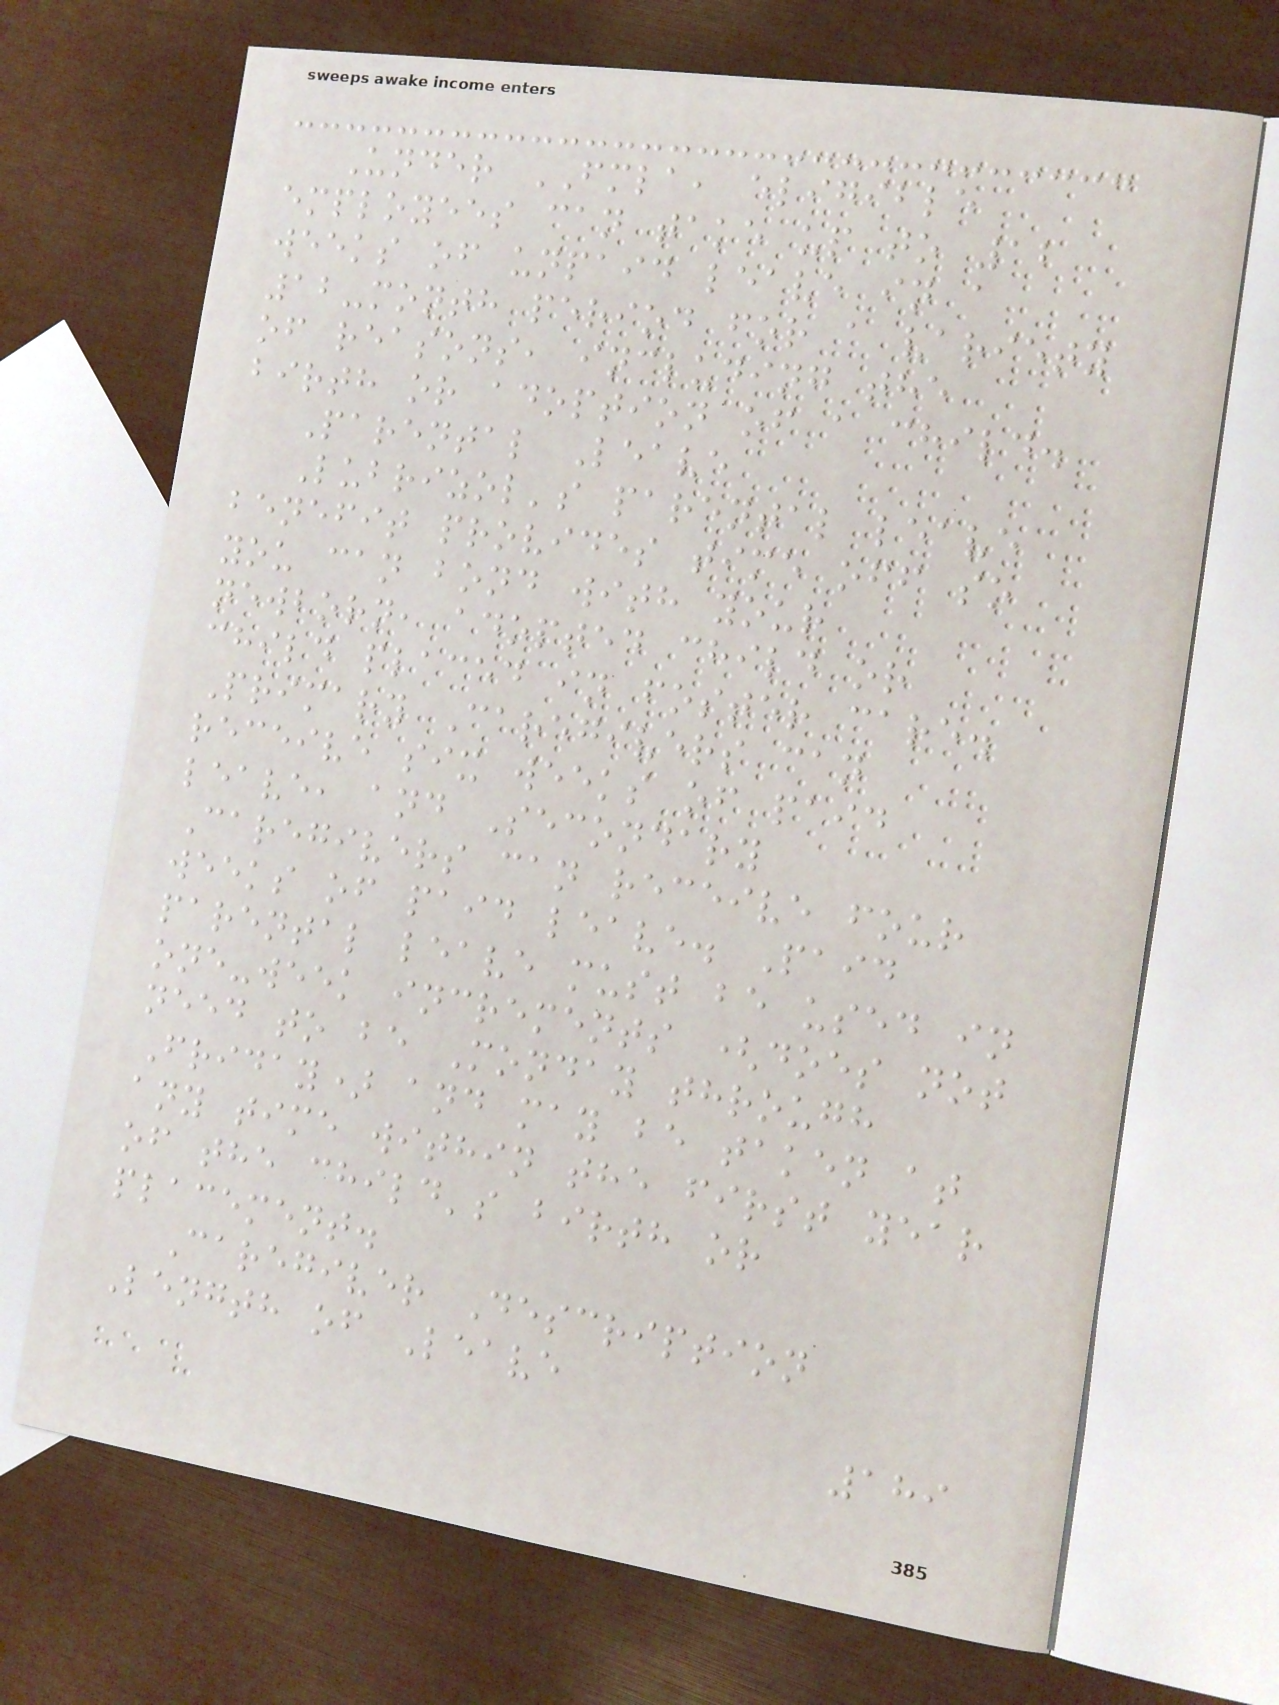Under FMLA, eligible
employees can take up to 12
weeks of unpaid leave in a
12-month period for a variety
of reasons, including the
birth or adoption of a child.
Parental Leave
Lubrizol's parental leave
benefit provides time off so
you can bond with your
newborn, adopted child or
child placed in foster care.
Primary Caregivers can
receive six weeks of paid
leave, and Secondary
Caregivers can receive four
weeks of paid leave. Paid
parental leave must be used in
one-week increments (does not
need to be Monday through
Friday) and may be taken at
any time within the first year
of the child's birth or
placement.
Caregiver Description
Length of Leave
189
